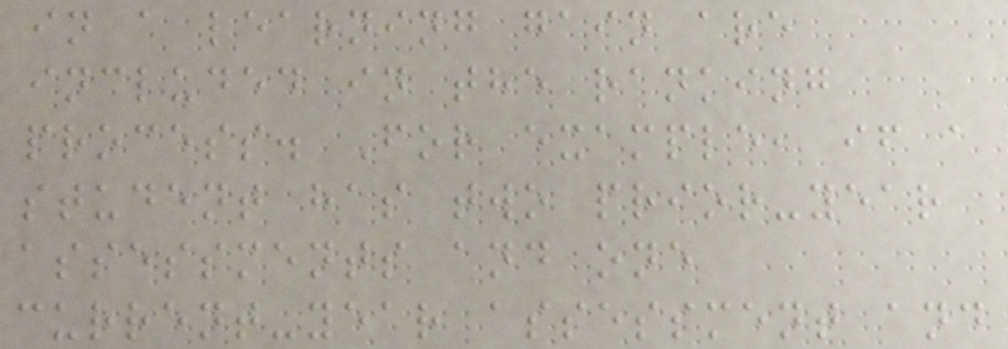in a learning gain are
included in the ranking
process. For example, if a
student has two prior-year
assessments and one
current-year assessment and
